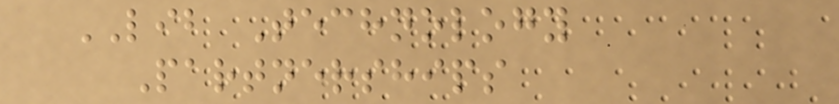LIB Technology
Partnerships
